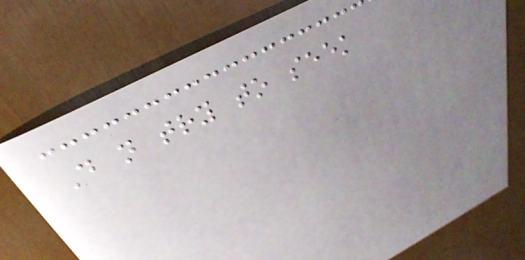Do not try to seek
